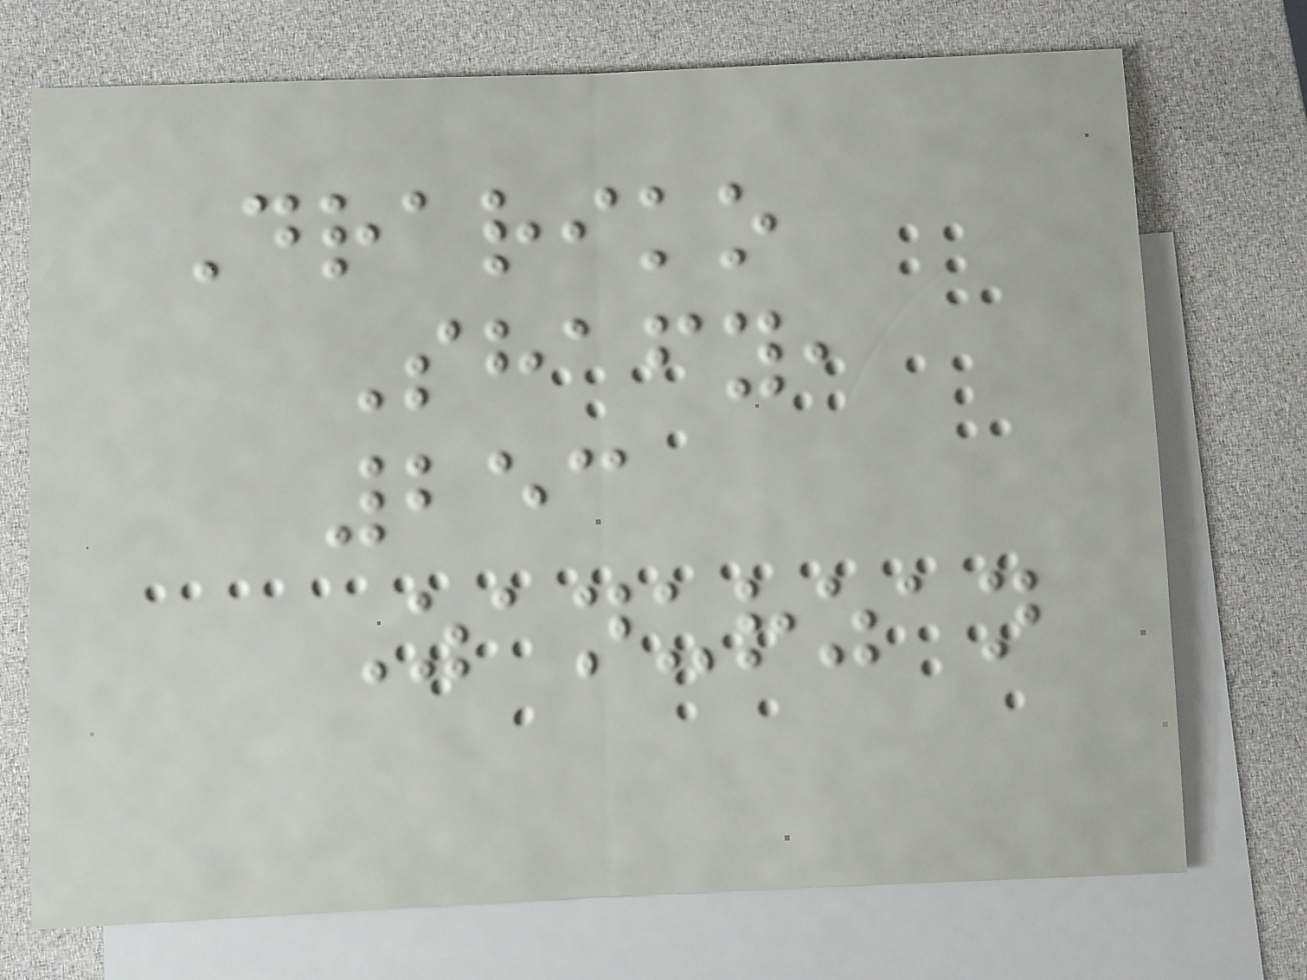Drariko
Shafy,
253
Zanurzan
